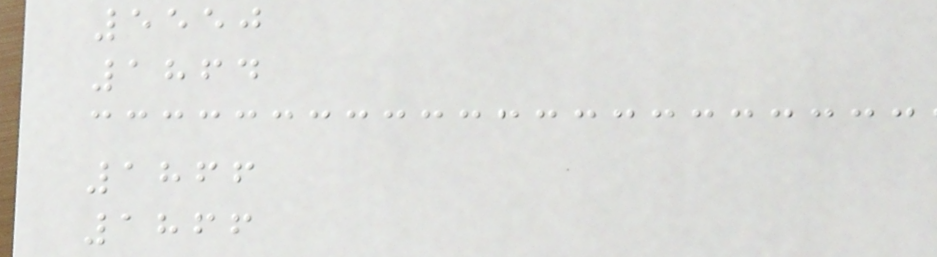5550
1864
1866
1866
